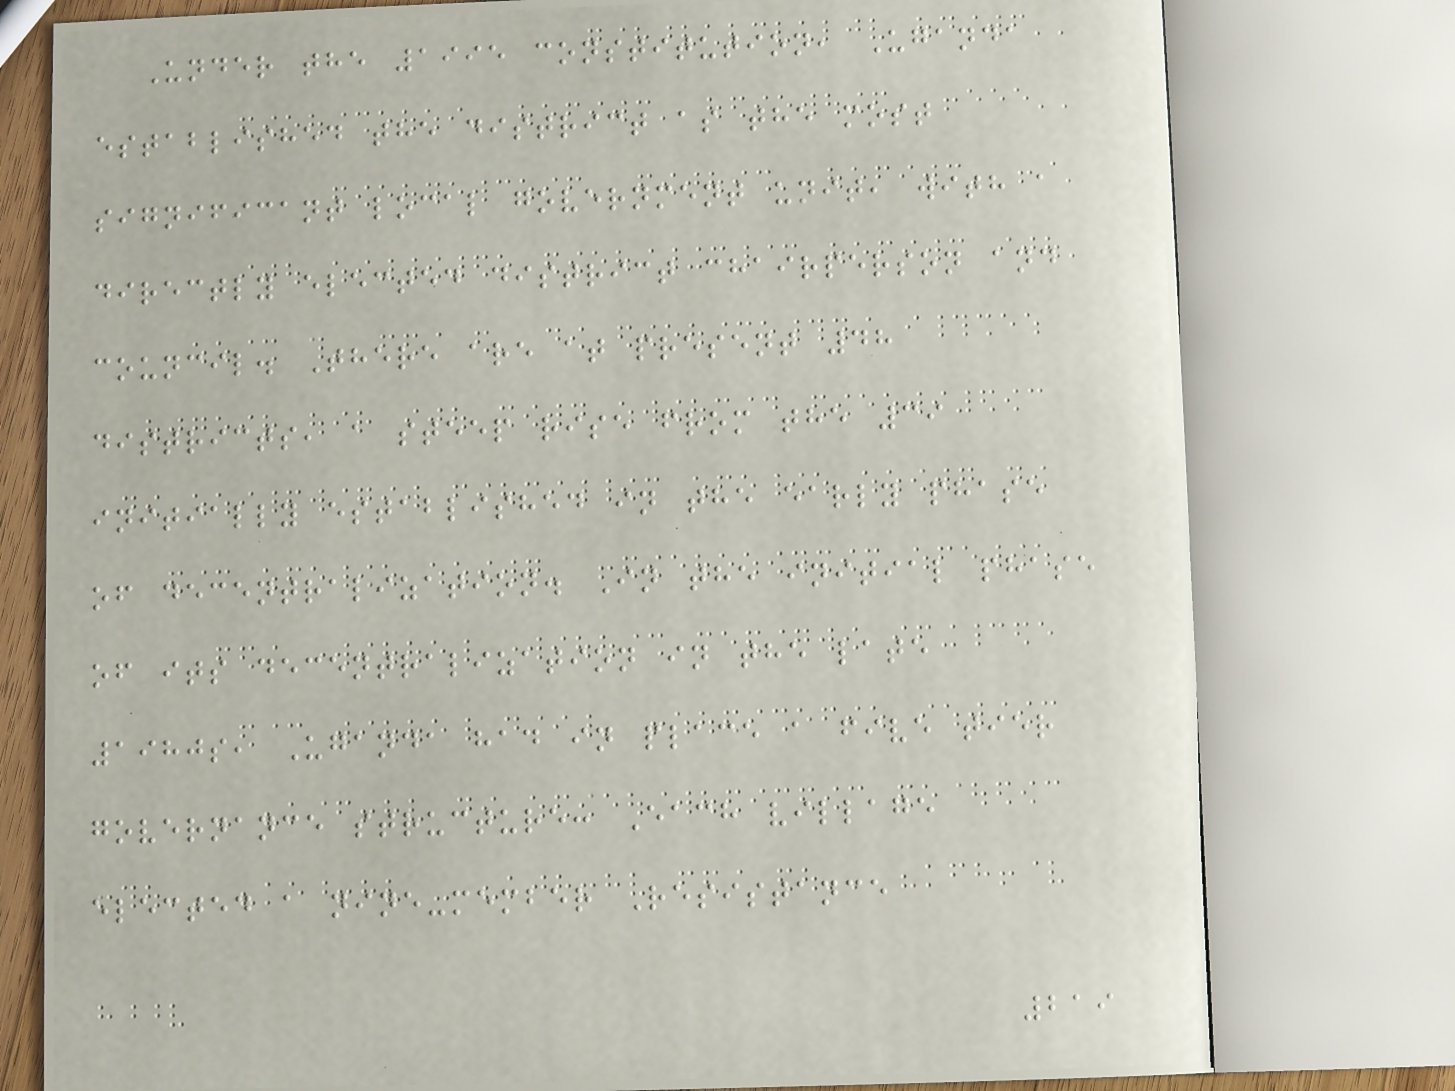Under the 1995 constitution, Uganda
established the district as the most
significant local government unit, with a
directly elected district chairperson and
council. There are at present 48
districts, a steep rise from the 39
initially established in the early phase
of decentralization. In the initial phase
of its decentralization in the late
1980s, Uganda had in place a five tier
governance structure: Each village
elected a nine-member Resistance
219
